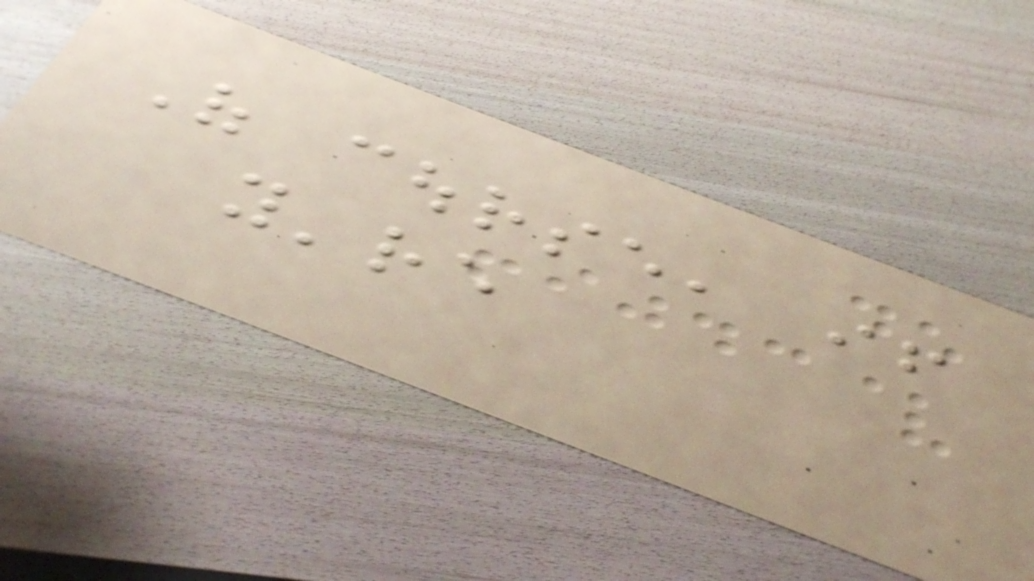Of course, if
you're
